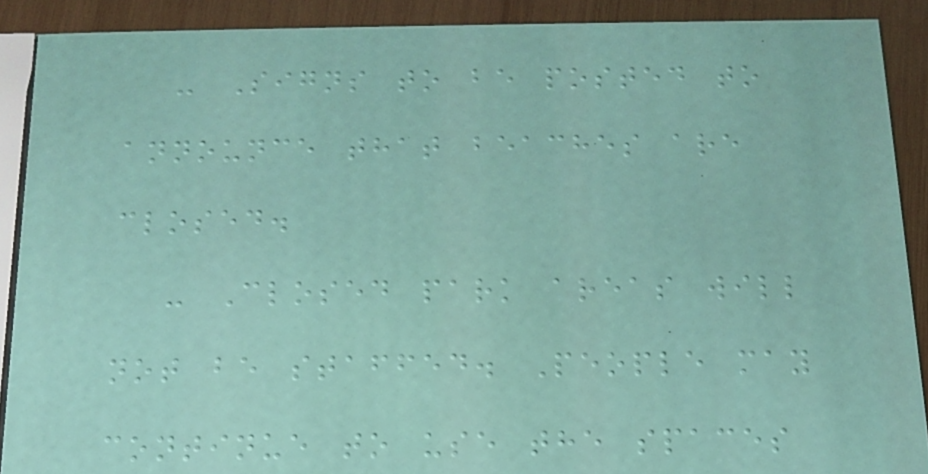- Signs to be posted to
announce that beaches are
closed.
- Closed park areas will
not be staffed. People may
continue to use the spaces
